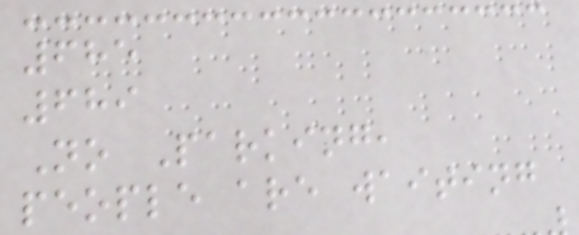685
689
No Parking,
people are waiting
